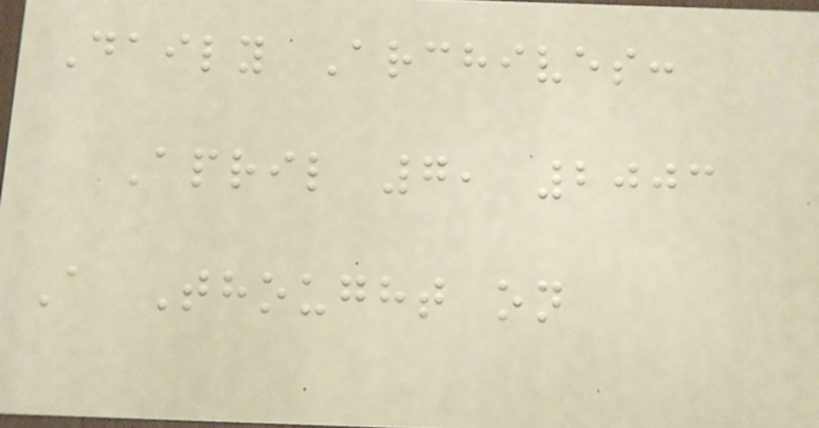Daily Archives:
April 7, 2003
A Thought on
